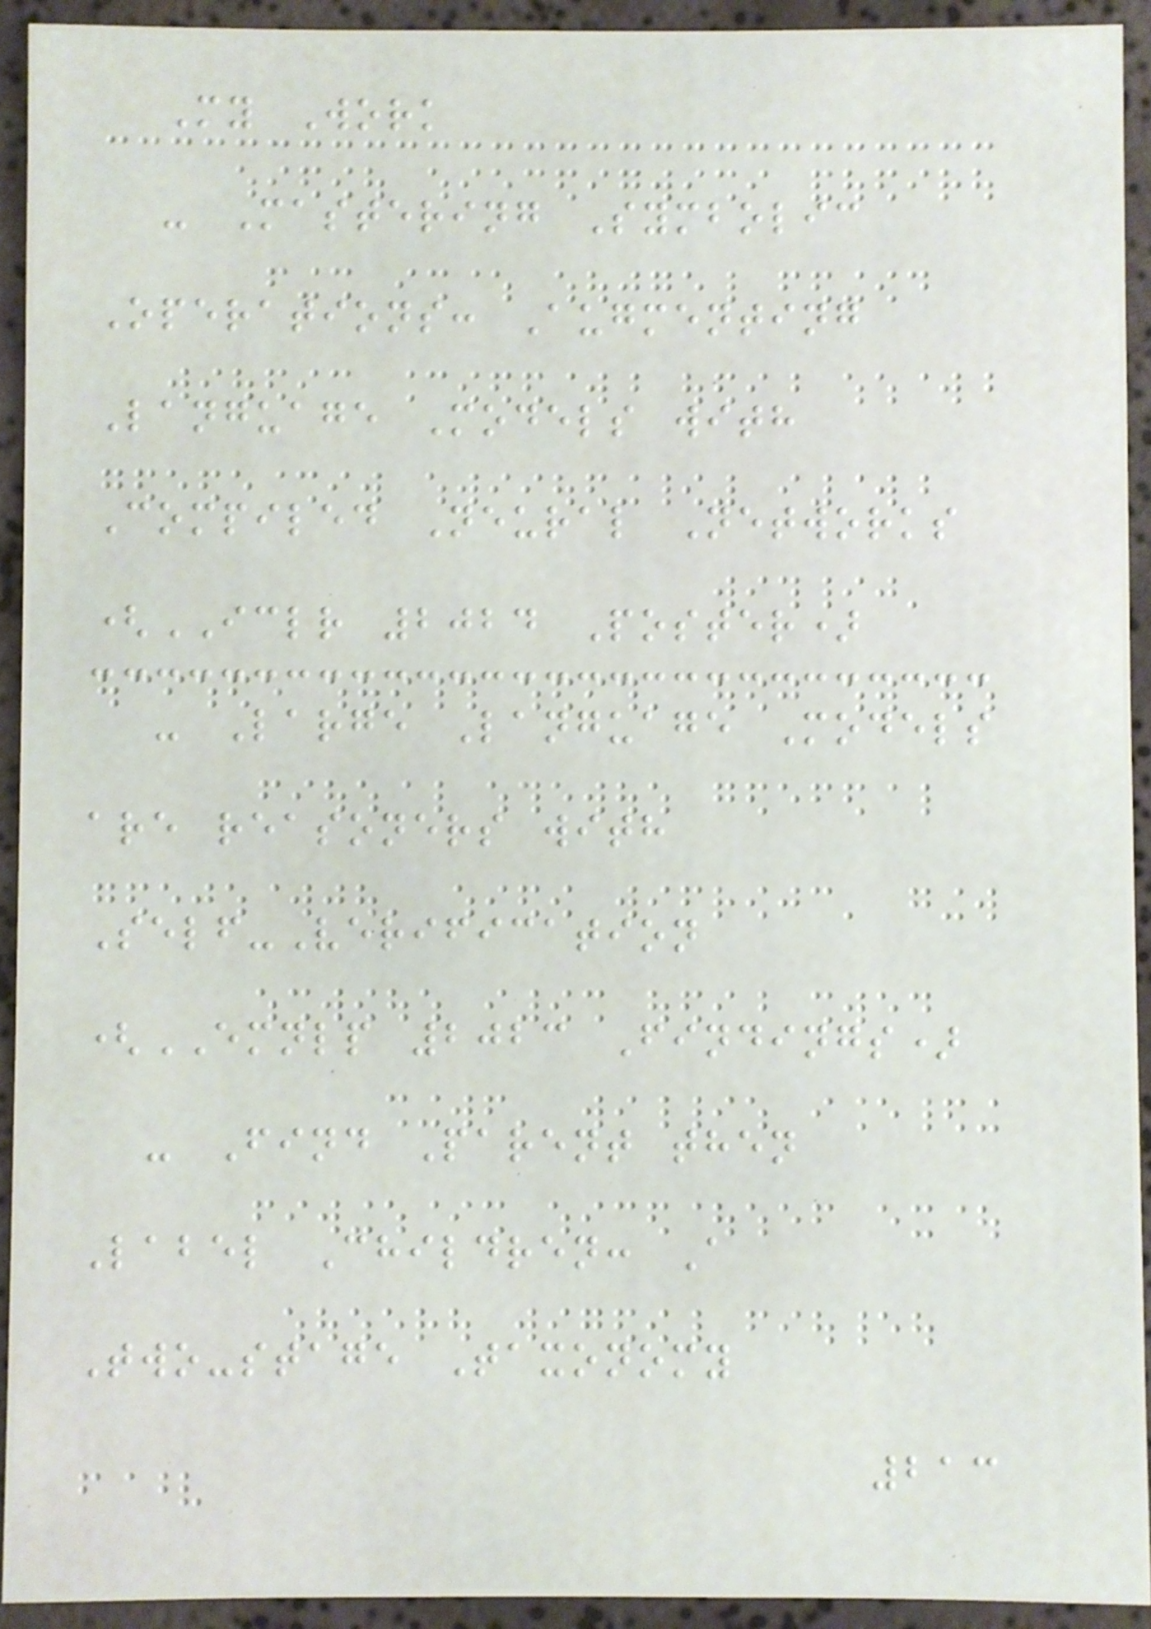My Work
- Mastering Symbolic
Operations: Augmenting
Language Models with
Compiled Neural Networks
(ICLR 2024 Poster)
- Large Language Models
are reasoners with
Self-Verification
(EMNLP 2023 Findings)
- Find Parent then
Label Children: A
Two-stage Taxonomy
213
